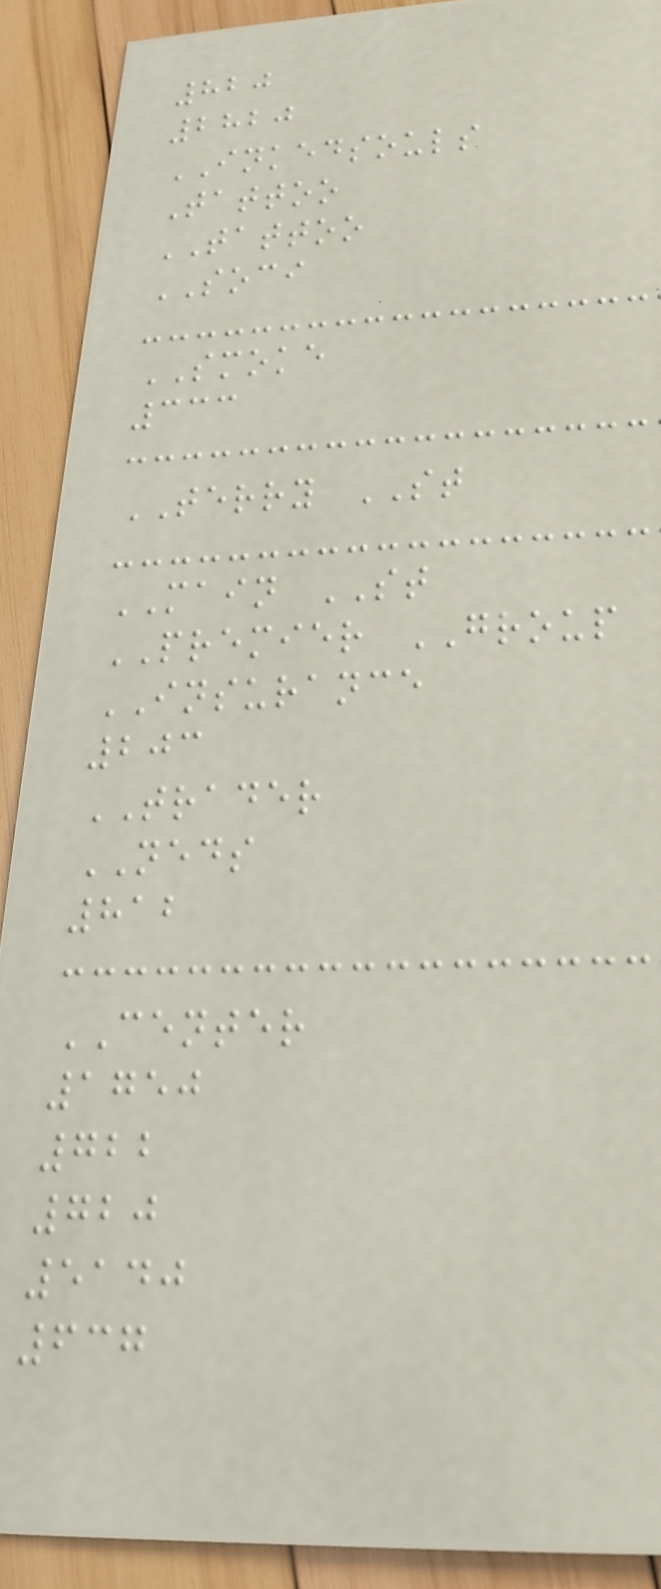820
2820
INKEDSOULS
Tattoo
TATTOO
SOCI
SMOKE
333
TERRY ST
MAIN ST
PREMIER GROUP
INSURANCE
203
TRADER
NEDS
812
CENTER
1750
722
720
5140
637
